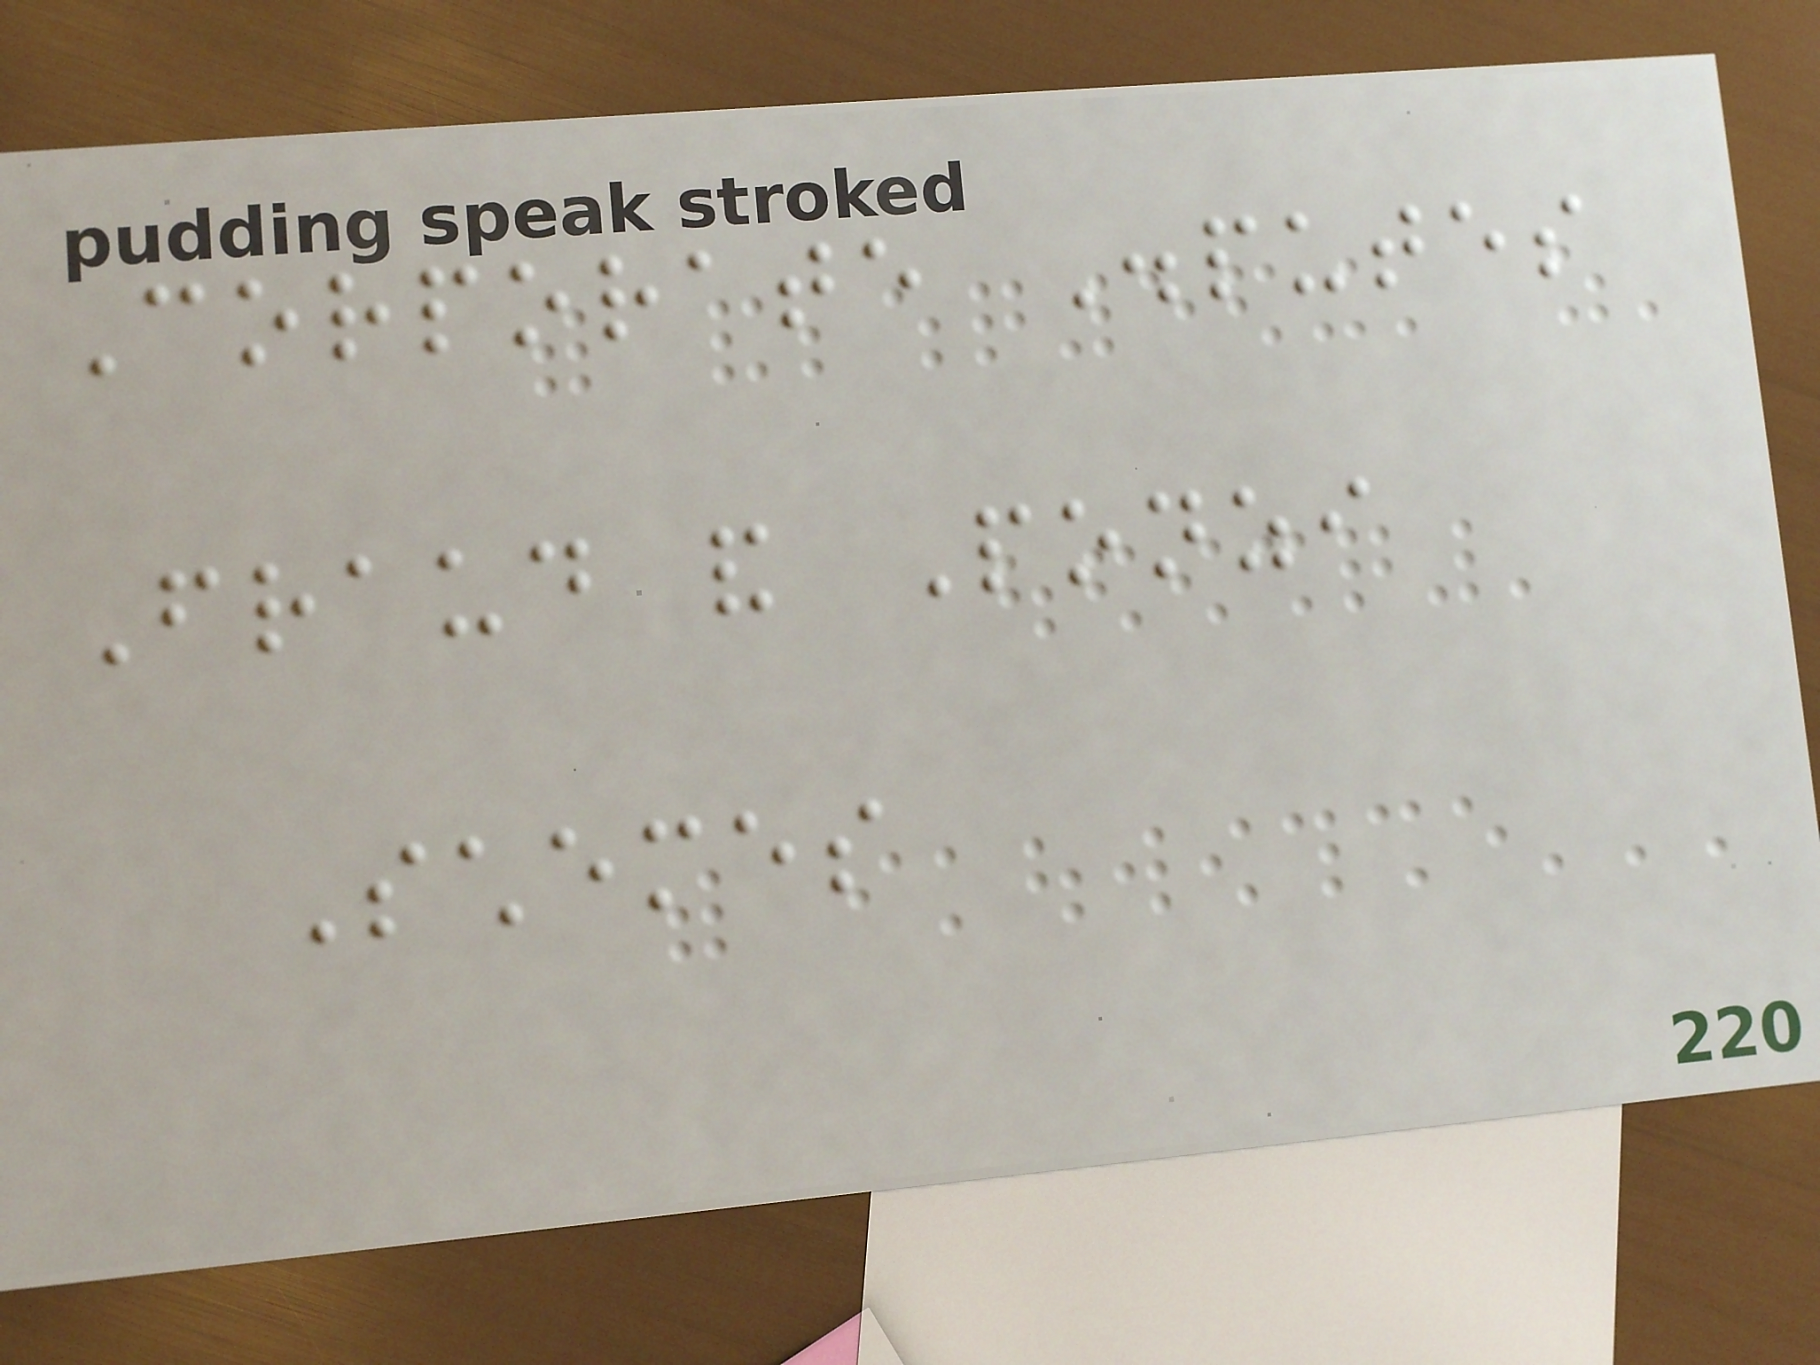Corporate Disputes
Fraud and Ponzi
Schemes
